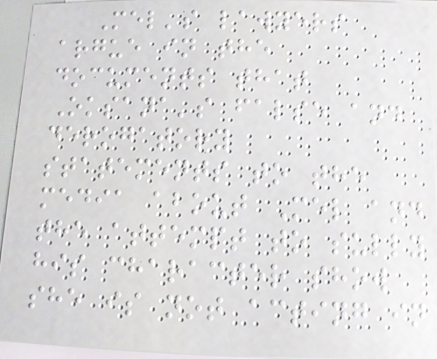Mel's lawyers
argue in the
documents that
Oksana's false and
derogatory
statements to the
media about Mel and
the attempt to sully
his character show
she is not acting in
